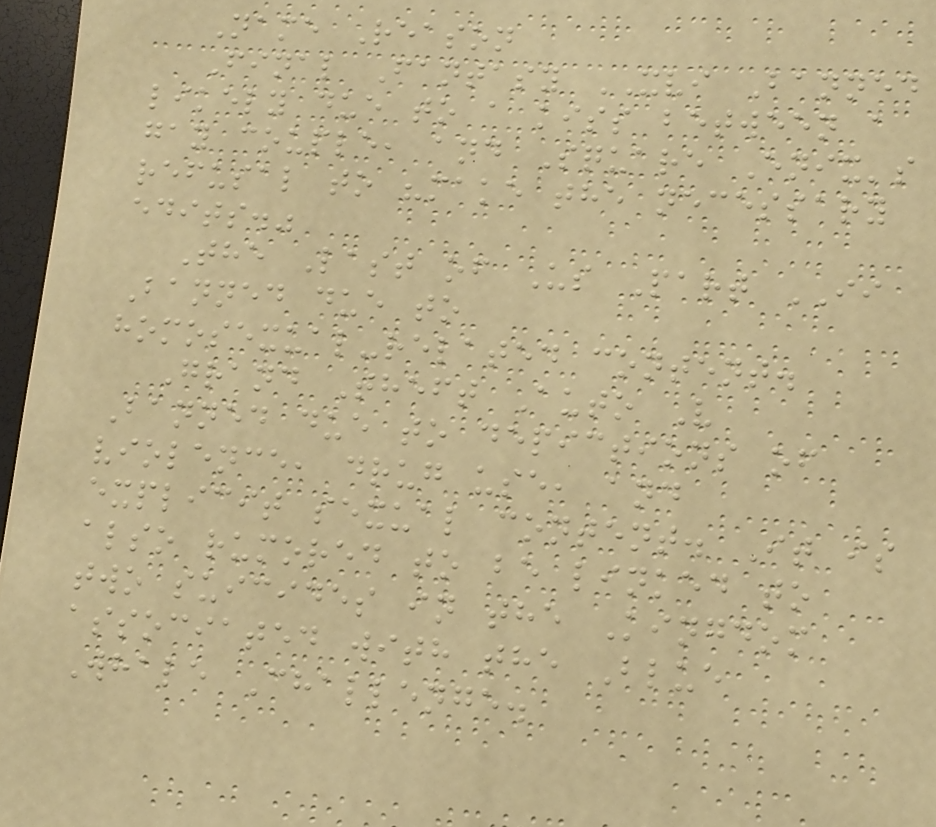Name Reason
Final Fantasy XVI Banned
likely due to a kiss between a
gay couple, and Square Enix's
refusal to "make the necessary
edits."
The Last of Us Part II
Banned due to
homosexual-related content.
Grand Theft Auto V
Banned due to depictions of
violence, drug use, and
explicit sexual content. It is
also rumored to be linked to
two suicides in the Kingdom
associated with the Blue
Whale Challenge.
